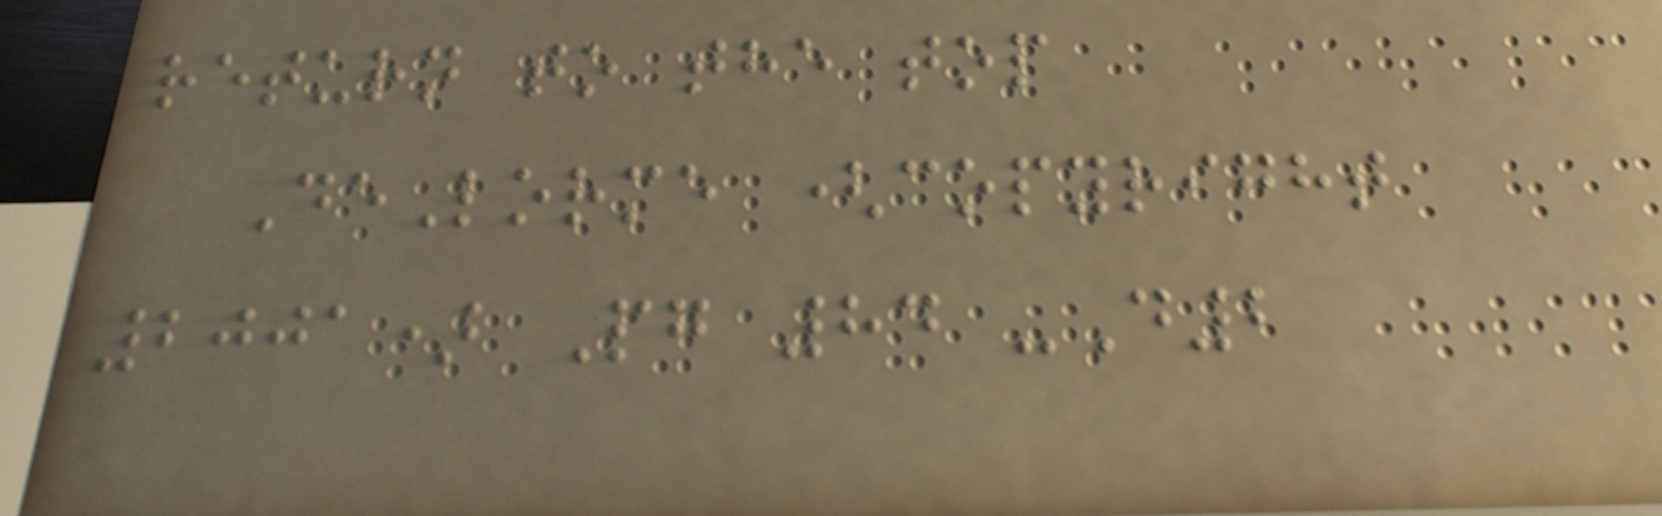return to the top
DeLorme (copyright
2001) Pg 84 -D2
